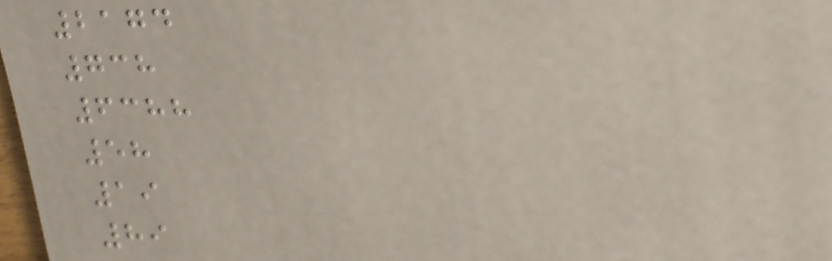2174
738
6388
58
19
89
